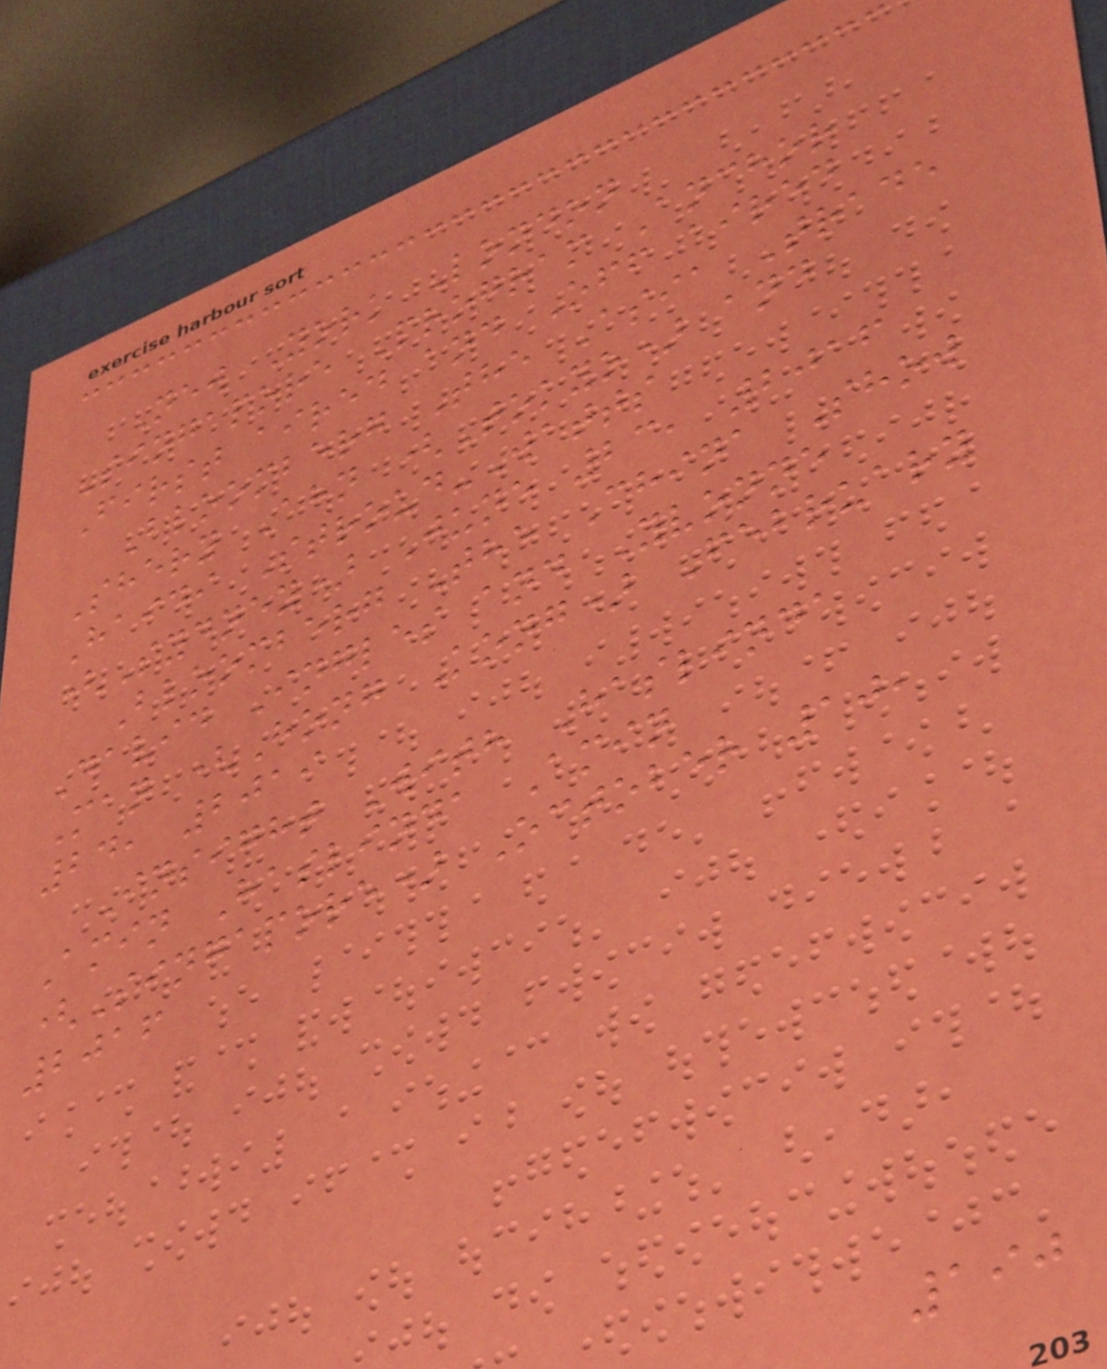New York London
Singapore Program Anchor
First aired and Off aired
Bloomberg The Asia Trade
Shery Ahn (Tokyo) and
Haidi Stroud-Watts
(Sydney) June 23, 2016
Bloomberg The China Show
David Ingles and Yvonne
Man (Hong Kong) February
24, 2019
Insight With Haslinda
Amin Haslinda Amin
(Singapore) October 10,
2016
190
